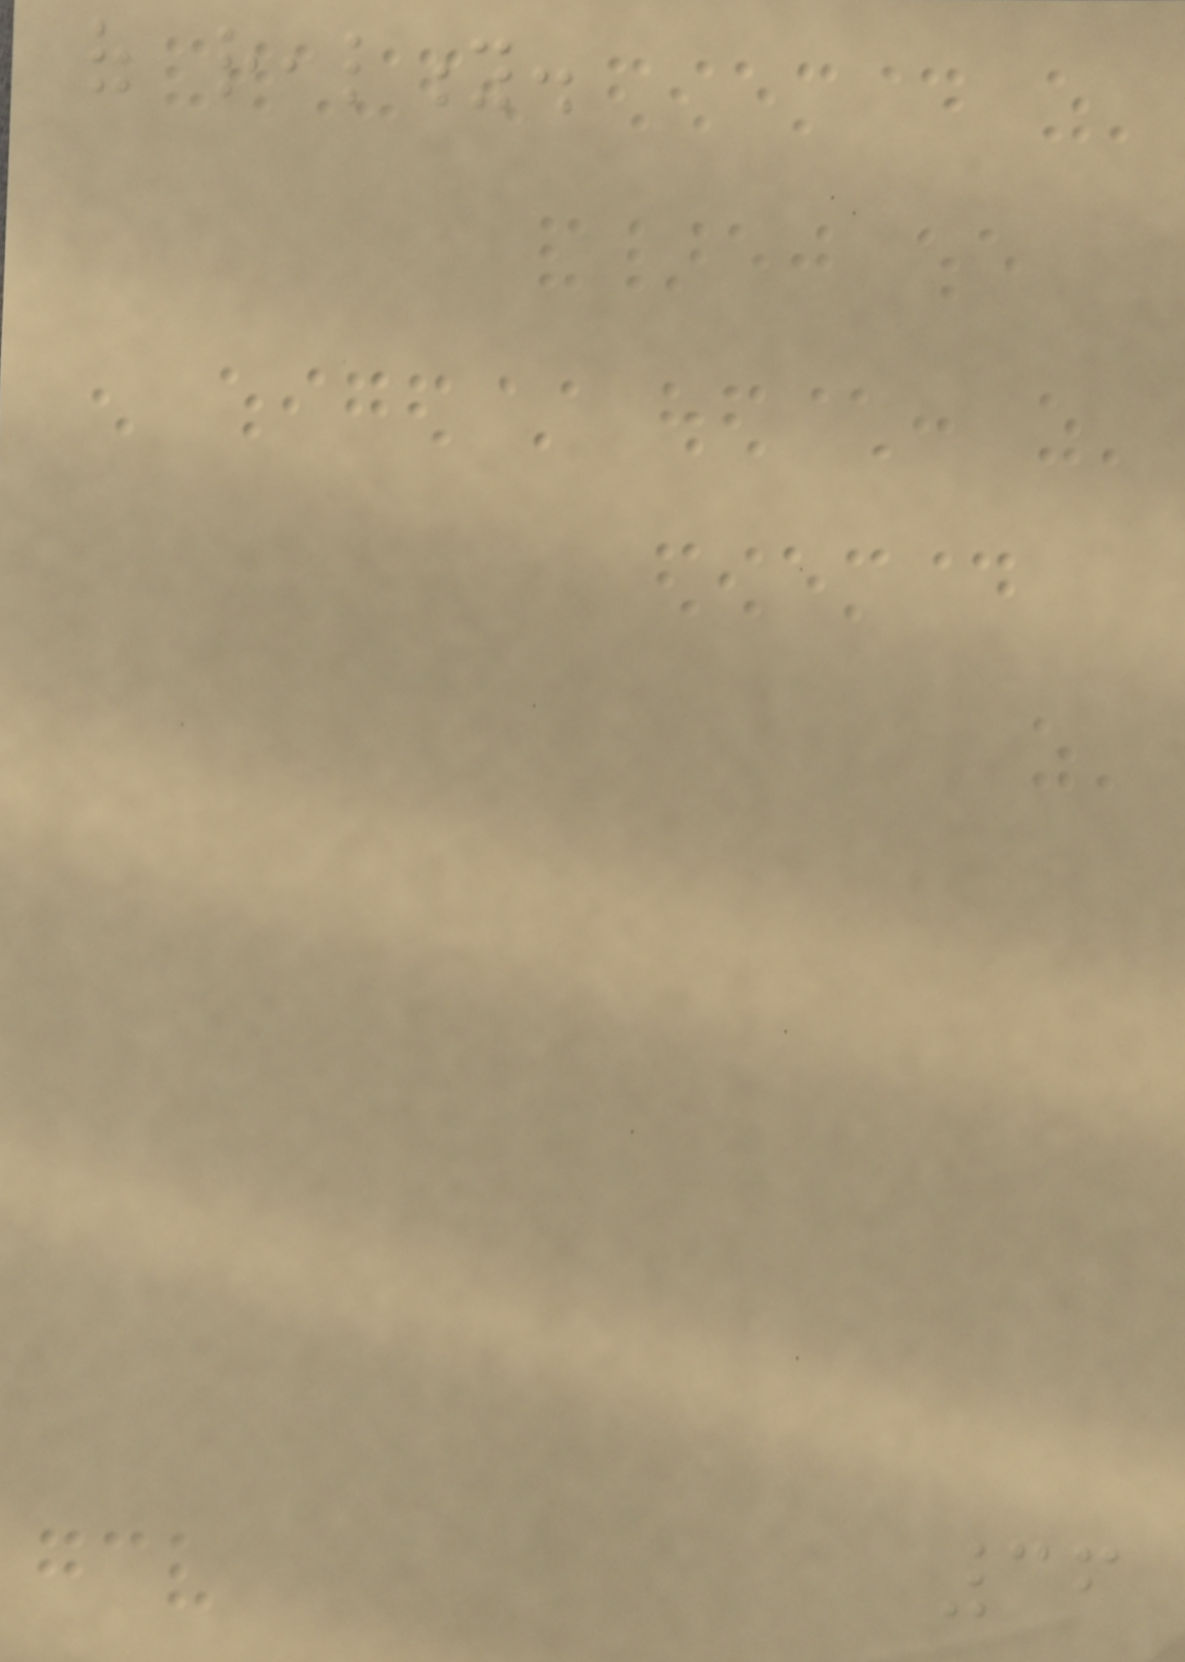of reality.
36
